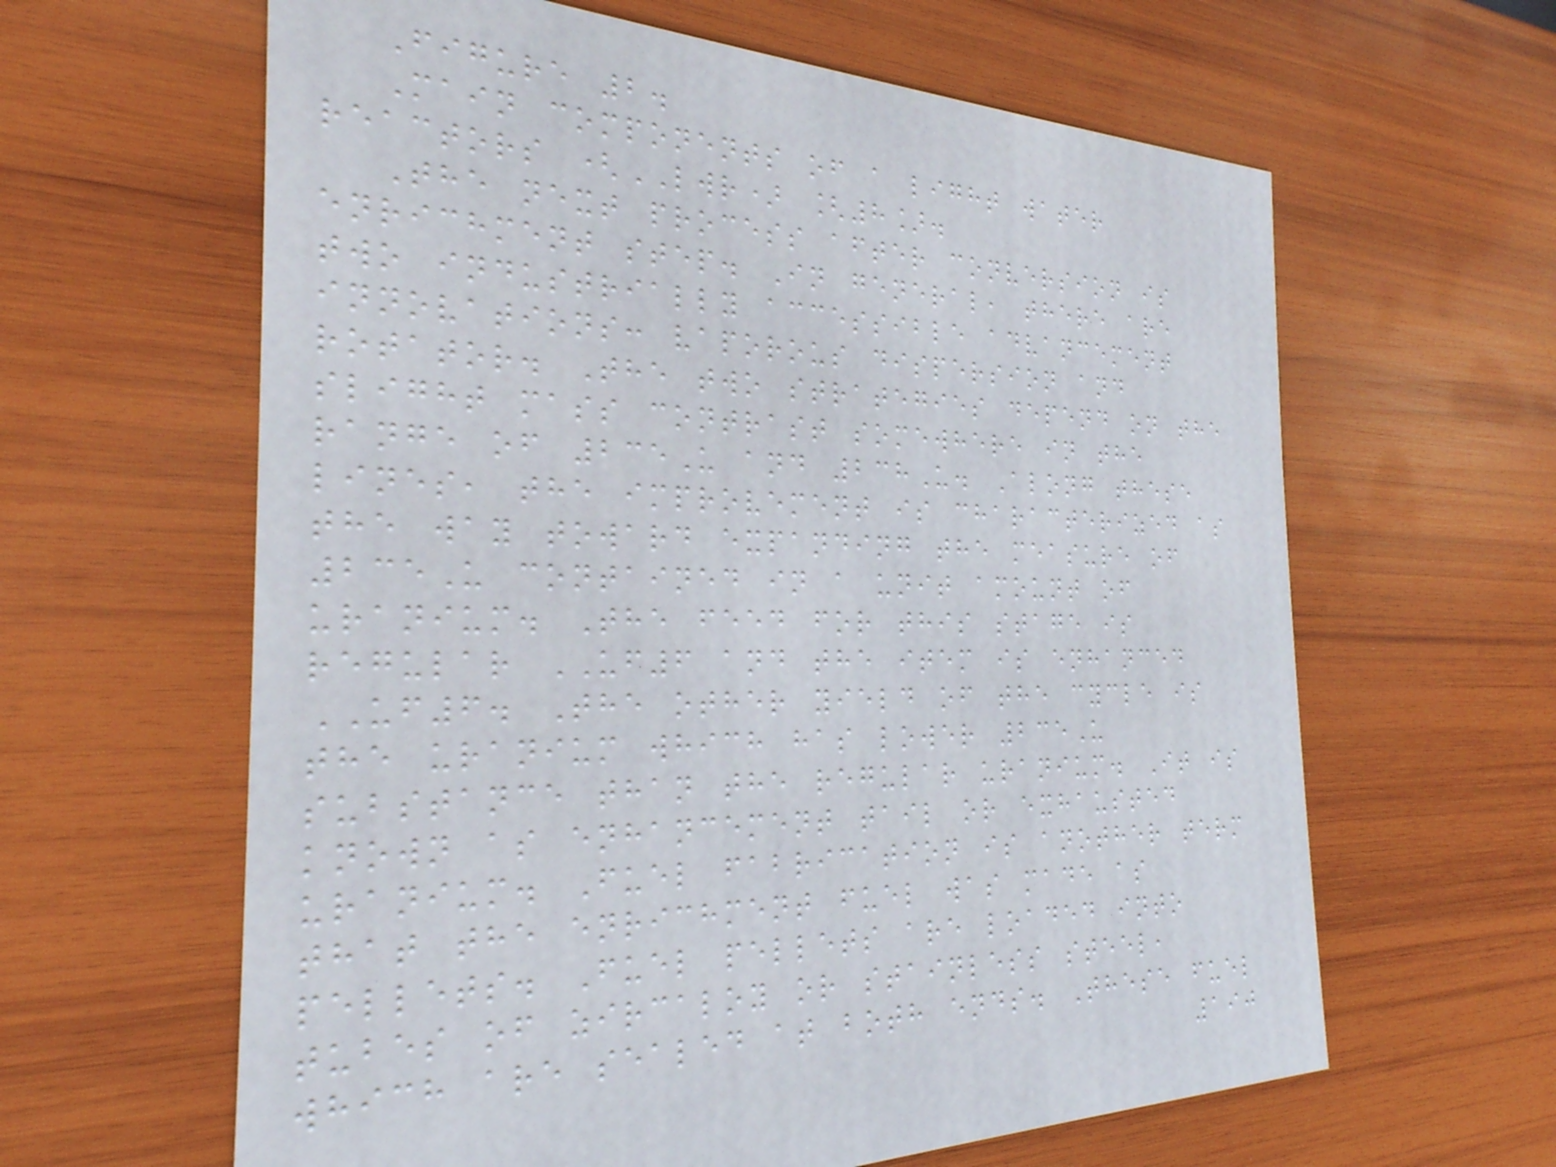Figure 2.
Main components of a light water
reactors (LWR) [8].
The next process after conversion is
enrichment step. In general, there are
two industrially accessible advancement
innovations: vaporous dispersion and
rotator. The two strategies depend on the
slight mass contrast somewhere in the
range of 235U and 238U. Along these
lines, the improvement is characterized as
the way toward expanding the measure of
235U contained in a unit amount of
uranium. The feed for this stage is
regular UF6 and the item is enhanced
UF6. The other yield of the cycle is
the uranium which has lower 235U
substance than the regular uranium. It is
known as enhancement tail or exhausted
uranium. Fuel fabrication is another term
that the enrichment fuel was made as
pellets. Fuel pellets are loaded into
tubes of zircaloy or stainless steel,
which are sealed at both ends. These fuel
190
